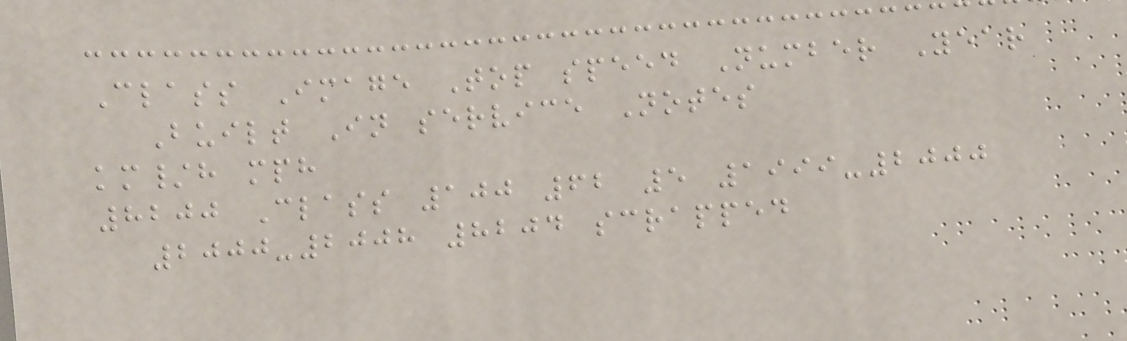Class Image Top speed Number Year
Built In service Notes
km/h mph
8200 Class 100 62 5 1999-2000
2000-2008 8204 scrapped
